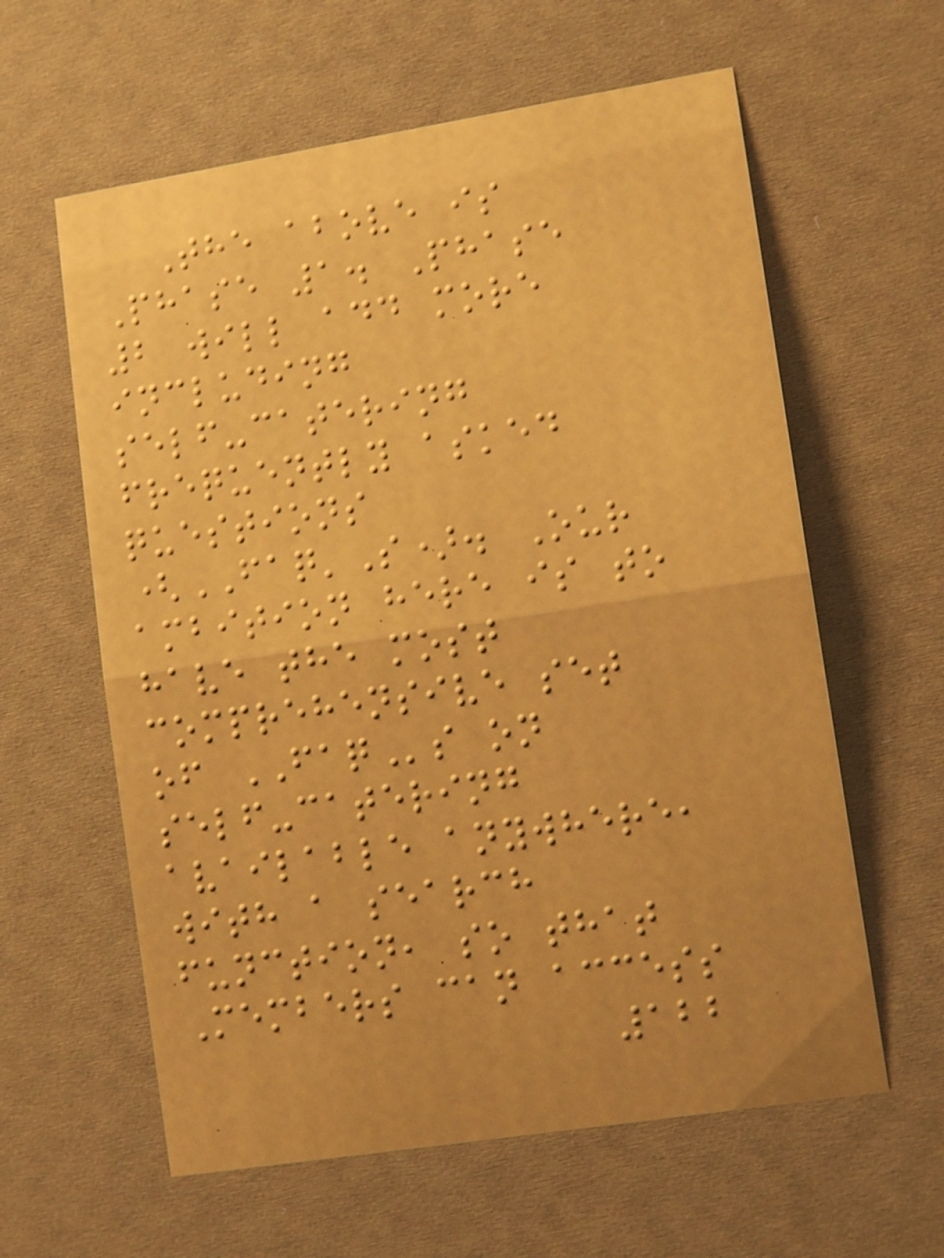The above is
Phase 1. Phase
2 will add more
including
self-catering
frequently asked
questions
(FAQ'S). Our
ambition here is to
have the most
comprehensive set
of FAQs on
self-catering
available anywhere,
with a search
function, so that
Members can access
122
